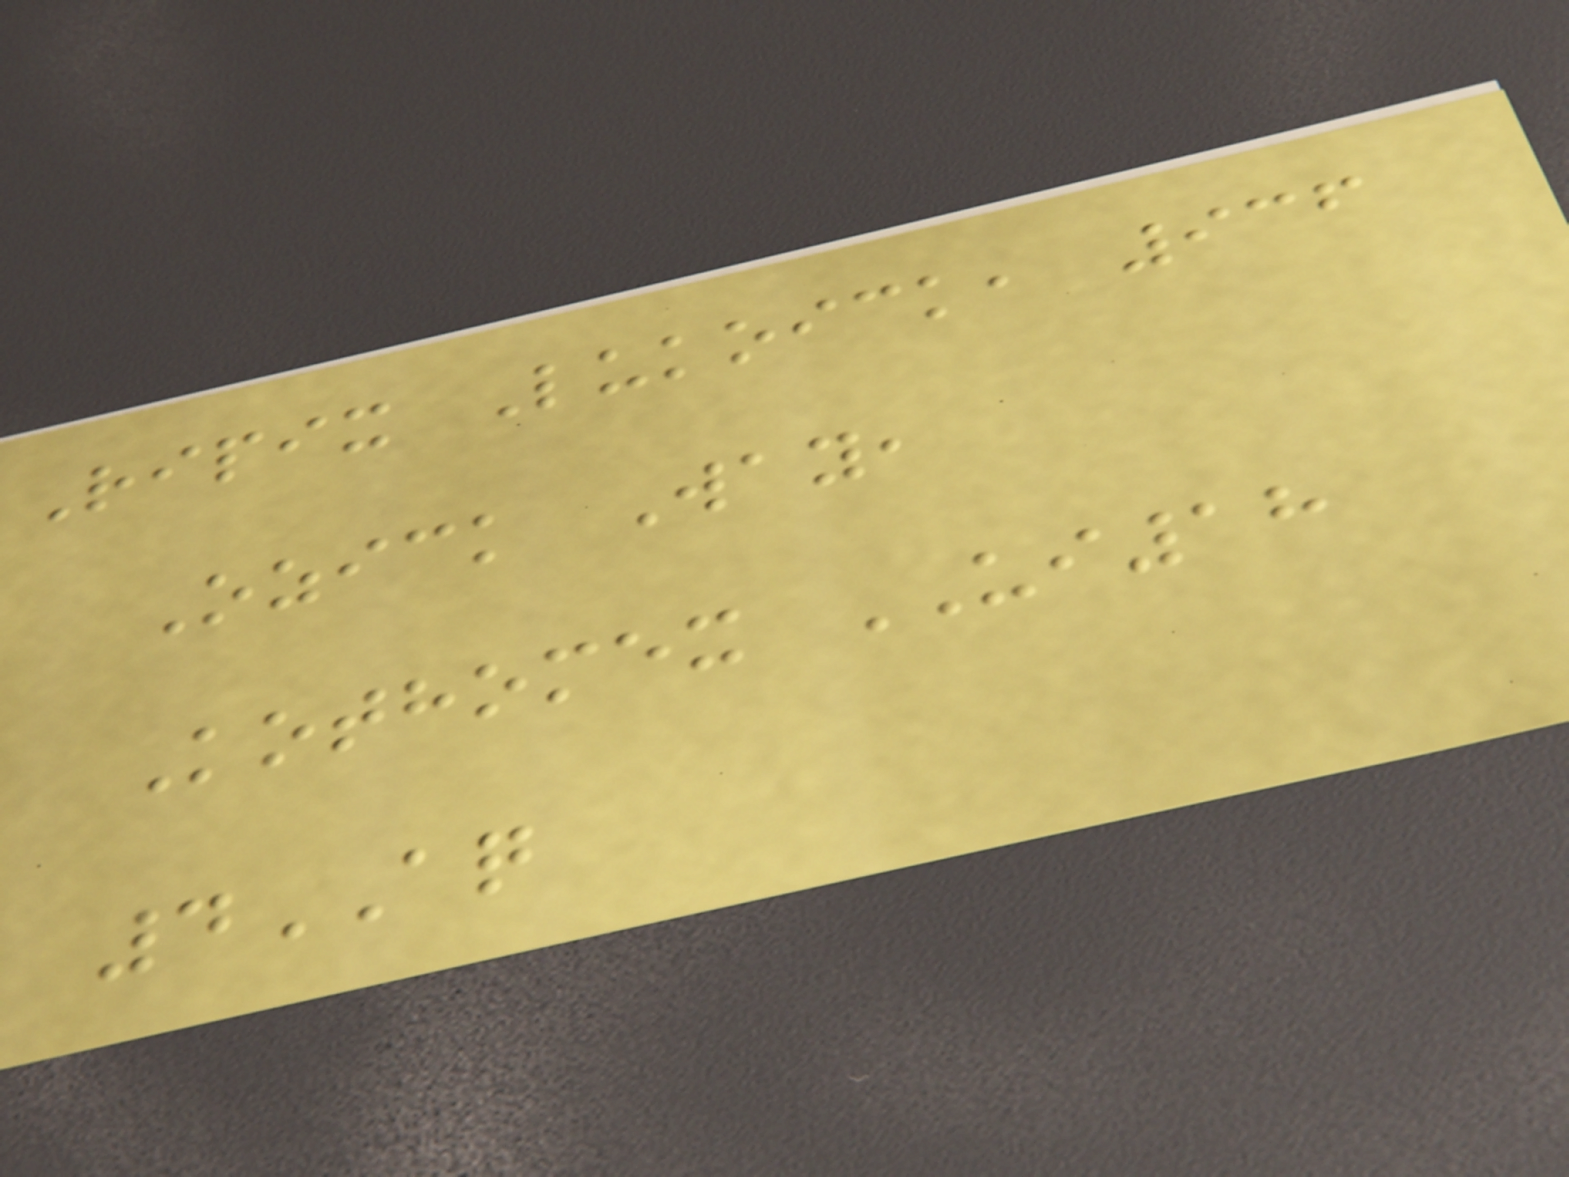Ripix Lukoick, 936
Ozick Way,
Kothomex UI18
4AQ
